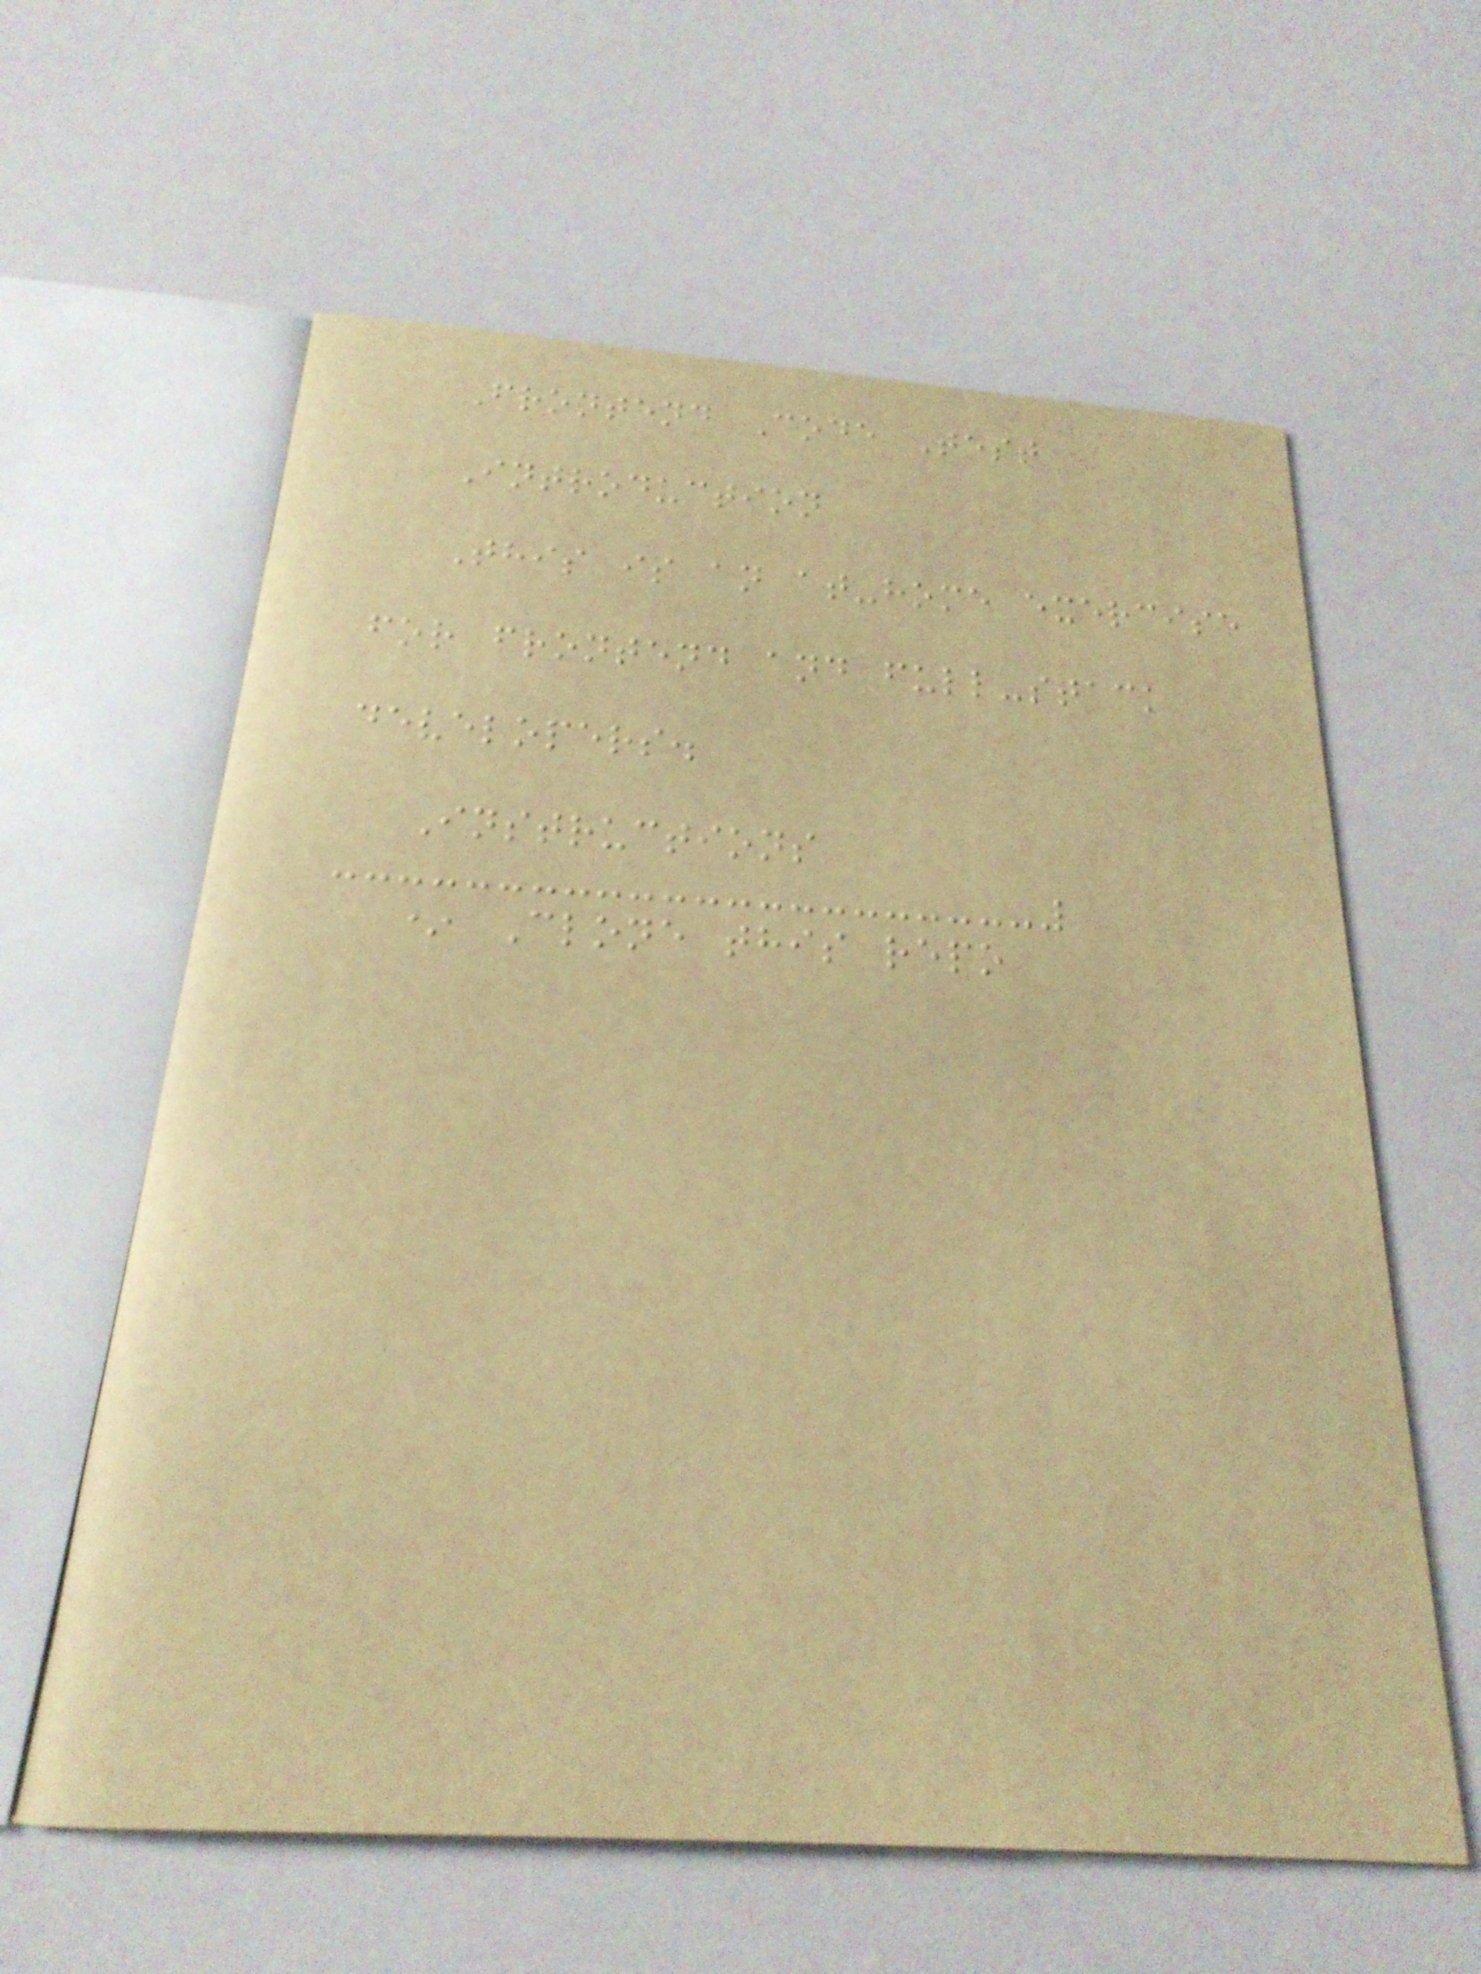Frontend Code Test
Introduction
This is an at-home exercise
for frontend and full-stack
developers.
Instructions
* Clone this repo
